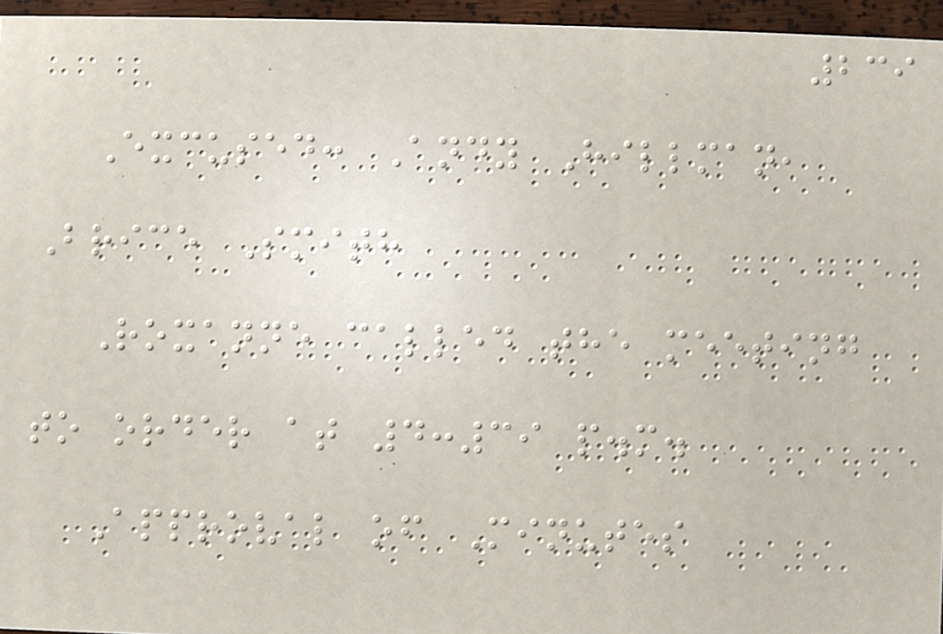239
Excused: Andy Hillman,
Brice Smith
Roxanne called the meeting
to order at 4:39 p.m.
Approval of Minutes
